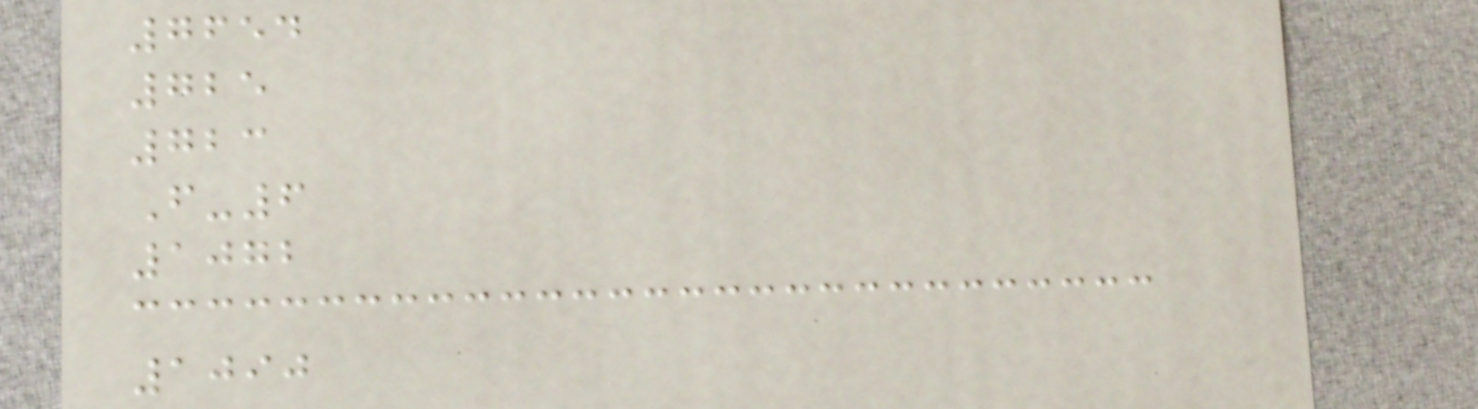7654
725
723
F-6
1072
1090
